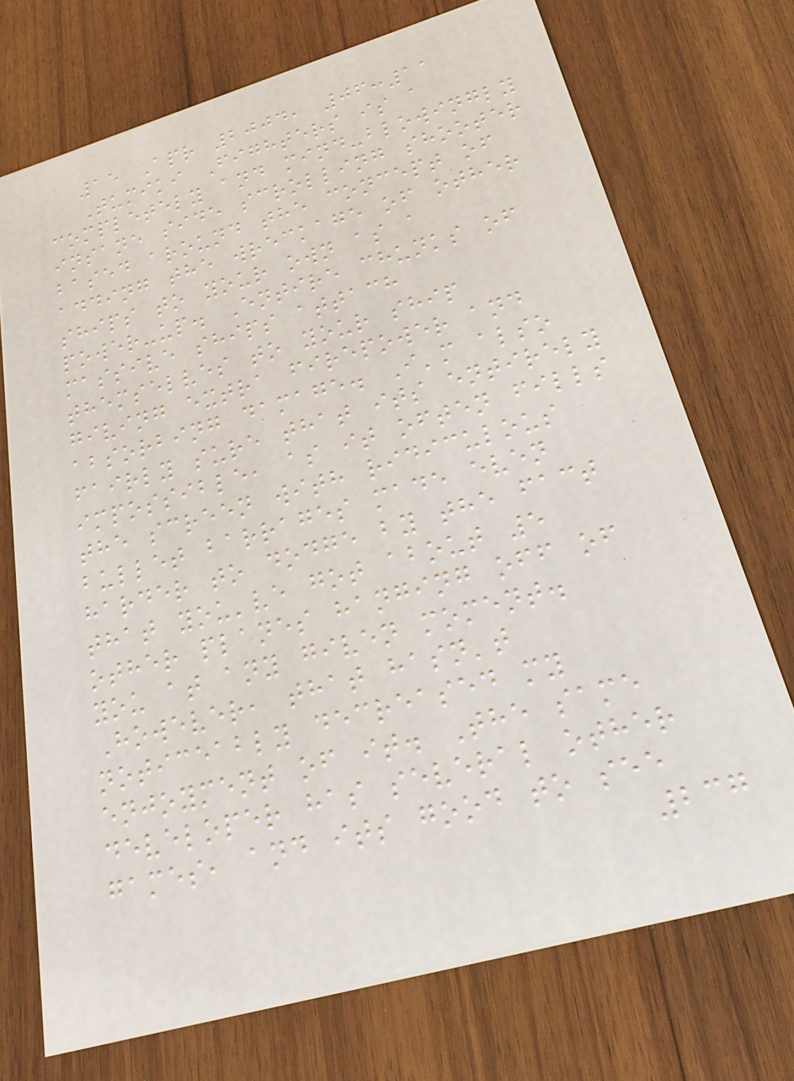15 Apr 2004, 06:11
Tumiki Fighters is a
completely and mind-blowingly
insane side scrolling shooter
based around the concept of
adding the wreckage of other
ships to your own as a
power-up. Entire chunks of
massive ships attach
themselves to your ship
giving extra firepower and
absorbing damage. I'm also
fairly sure that its entirely
impossible, as it often fills
the screen with ridiculous
bullet barrages made even
harder to dodge by the fact
that you've got about 5
other planes hanging off of
you at any given moment.
However, that hasn't
noticeably decreased my
enjoyment of it. The same
developer has several other
games, and its good to see
237
